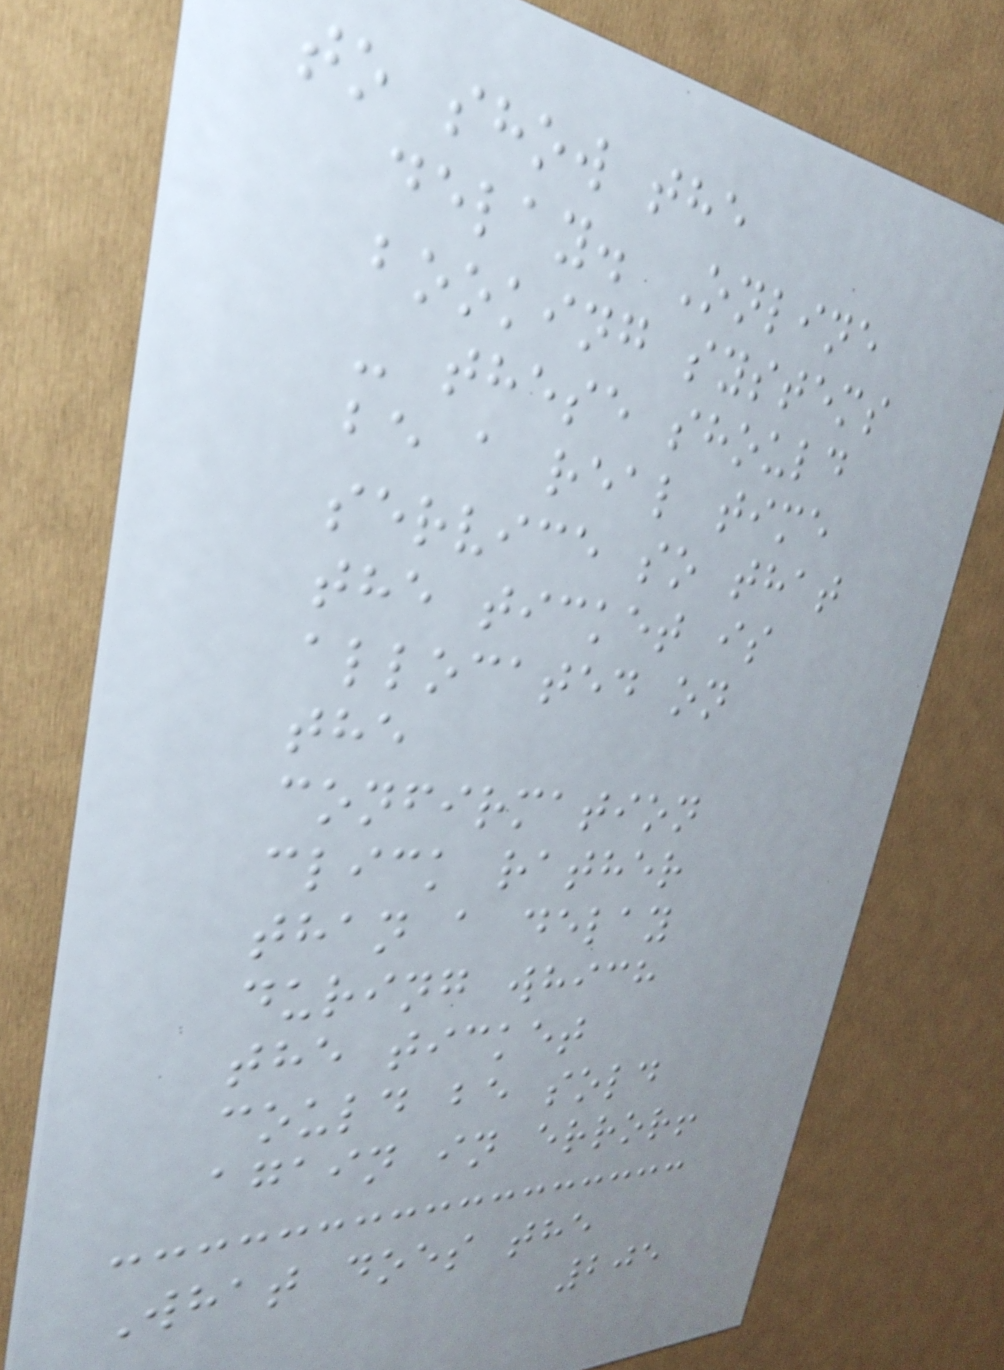to show the
delay. Online
booking systems
- these should
be a real time
service so that
the ticket is
allocated on
the
confirmation
click rather
than a delay
during which
the ticket
could be sold
again in error!
What does the
205
